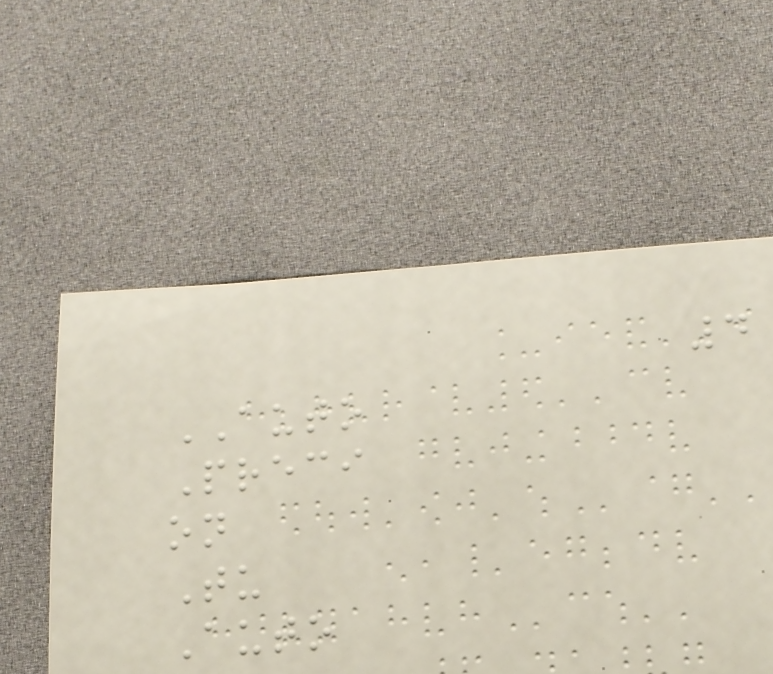4
AUTO
Preci
on
Tu
Auto
